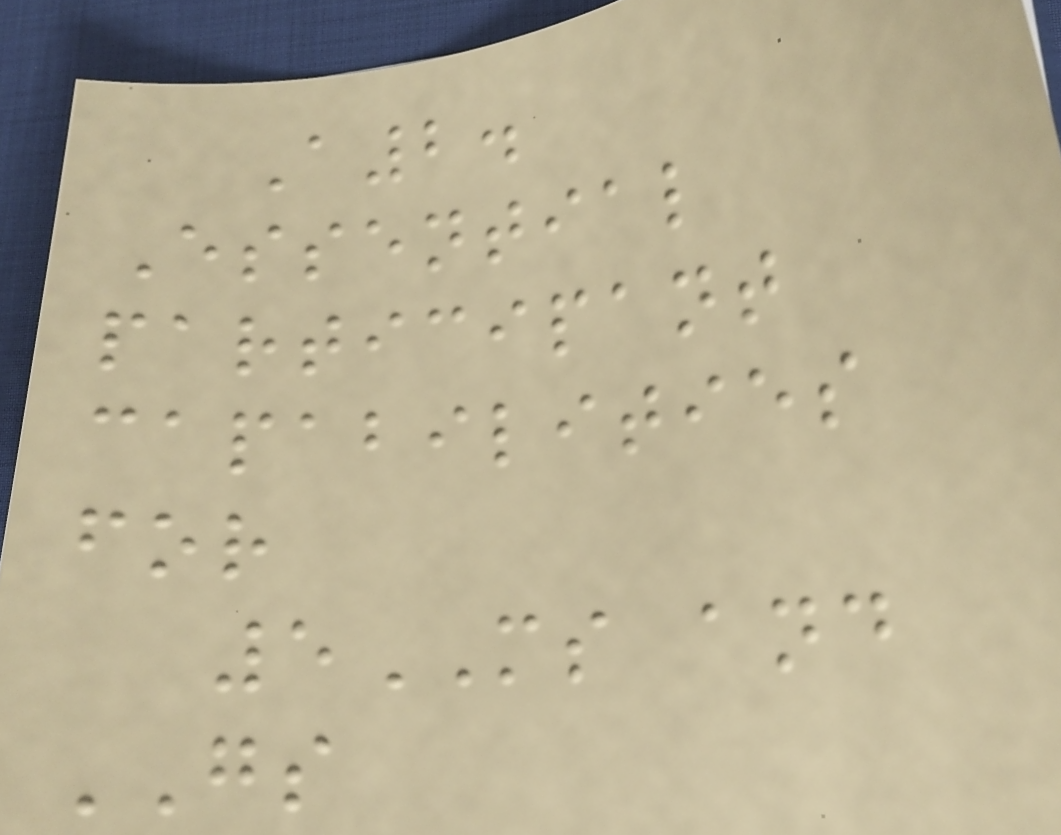A2.
Essential
participant
capabilities
for
5MS and
GS
